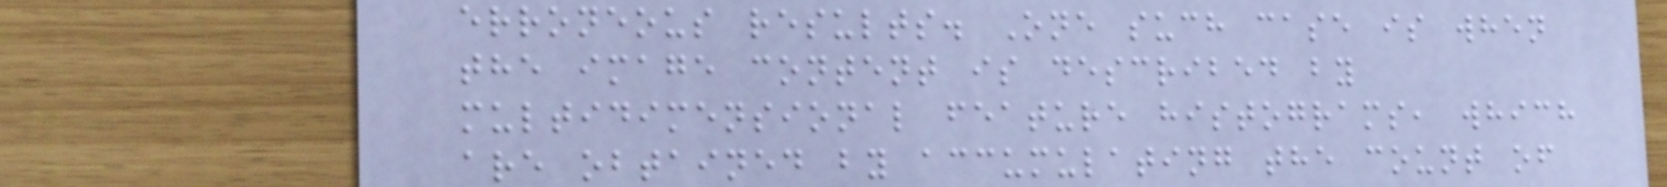erroneous results. One such case is when
the image content is described by
multidimensional feature histograms, which
are obtained by accumulating the count of
